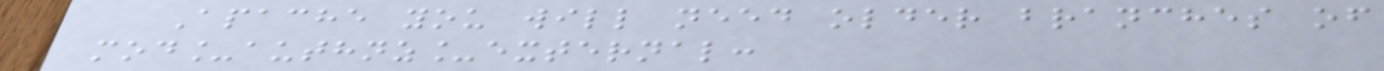Apache you will need older branches of
mod_authnz_external:
